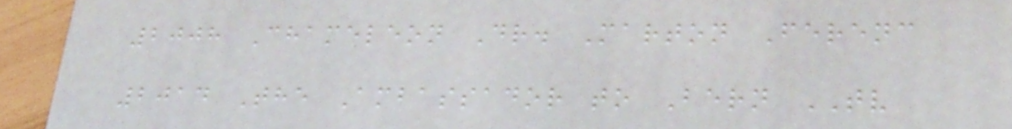2008 Chameleon Dr. Marton Ferenc
2014 The Ambassador to Bern TV
